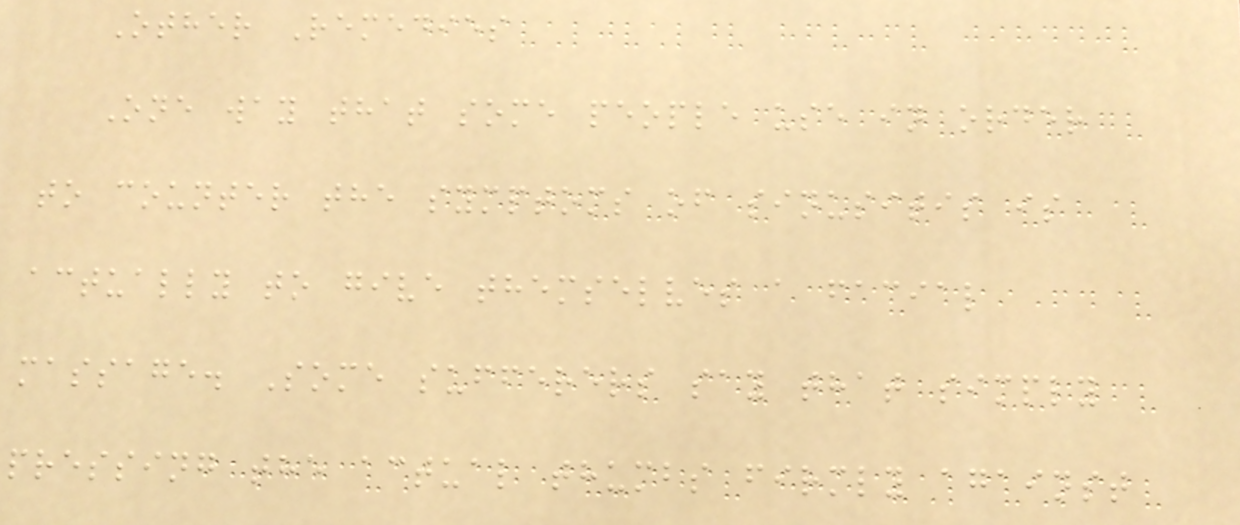Other Remedies
One way that some people use in order
to counter the symptoms of sinusitis is
actually to give themselves a facial
massage. Some sufferers say that simply
pressing the actual thumbs firmly against
